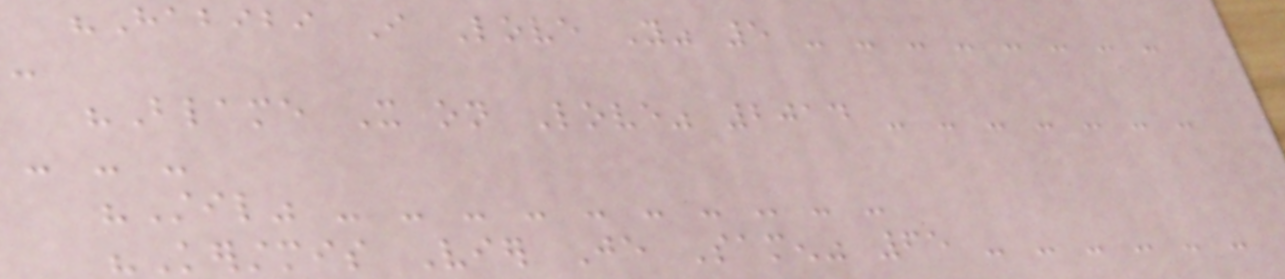"Habibi I Love You" 5 - - - - - - - -
-
"Blame It on Love" 2014 - - - - - - -
- - -
"Stil" - - - - - - - - - -
"Kerstmis Vier Je Samen" 65 - - - - - -
